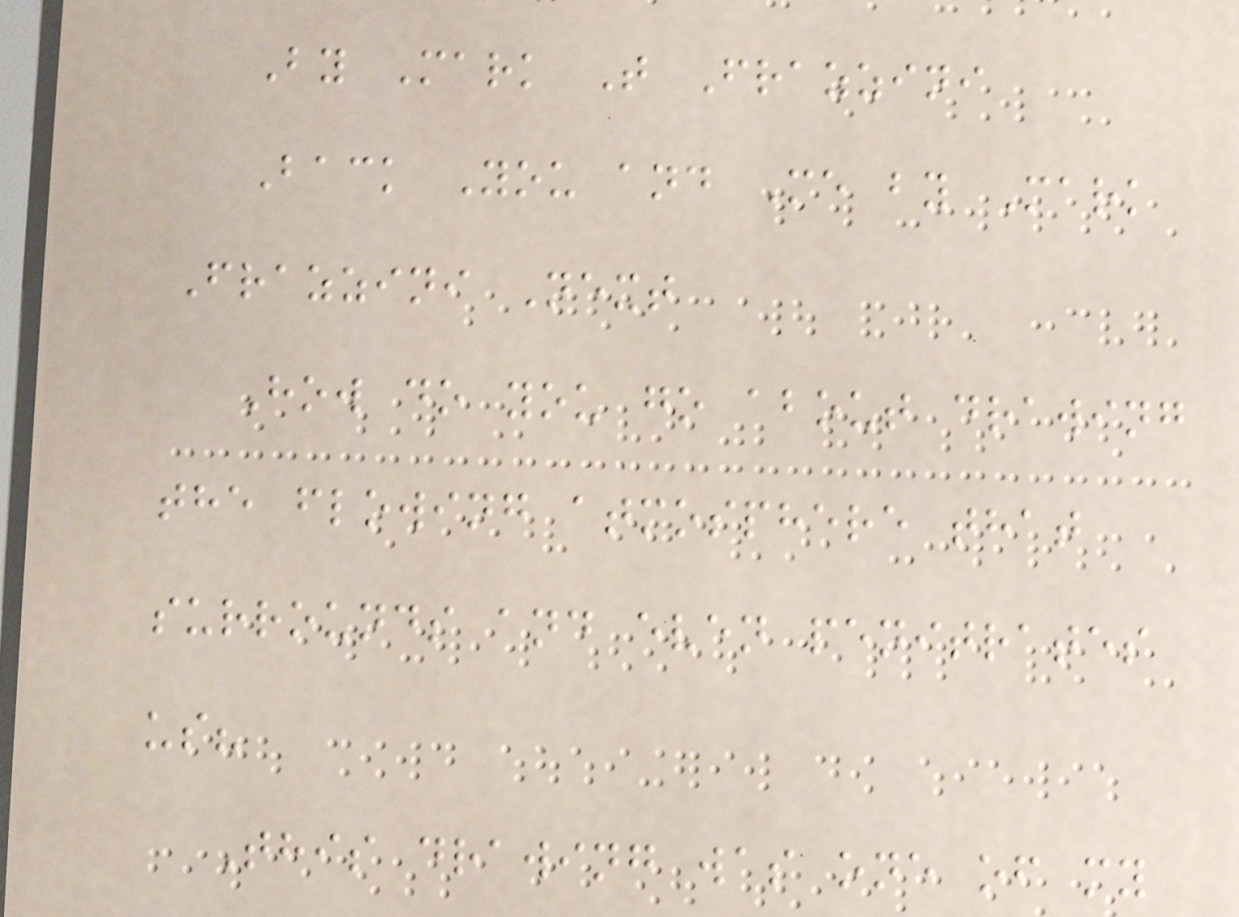By Mark T Frazzini
Back You and Me by Mark
Frazzini Next
How do you go about drawing
the flowing atmosphere that
surrounds and even penitrates
us?
This drawing was one of my
